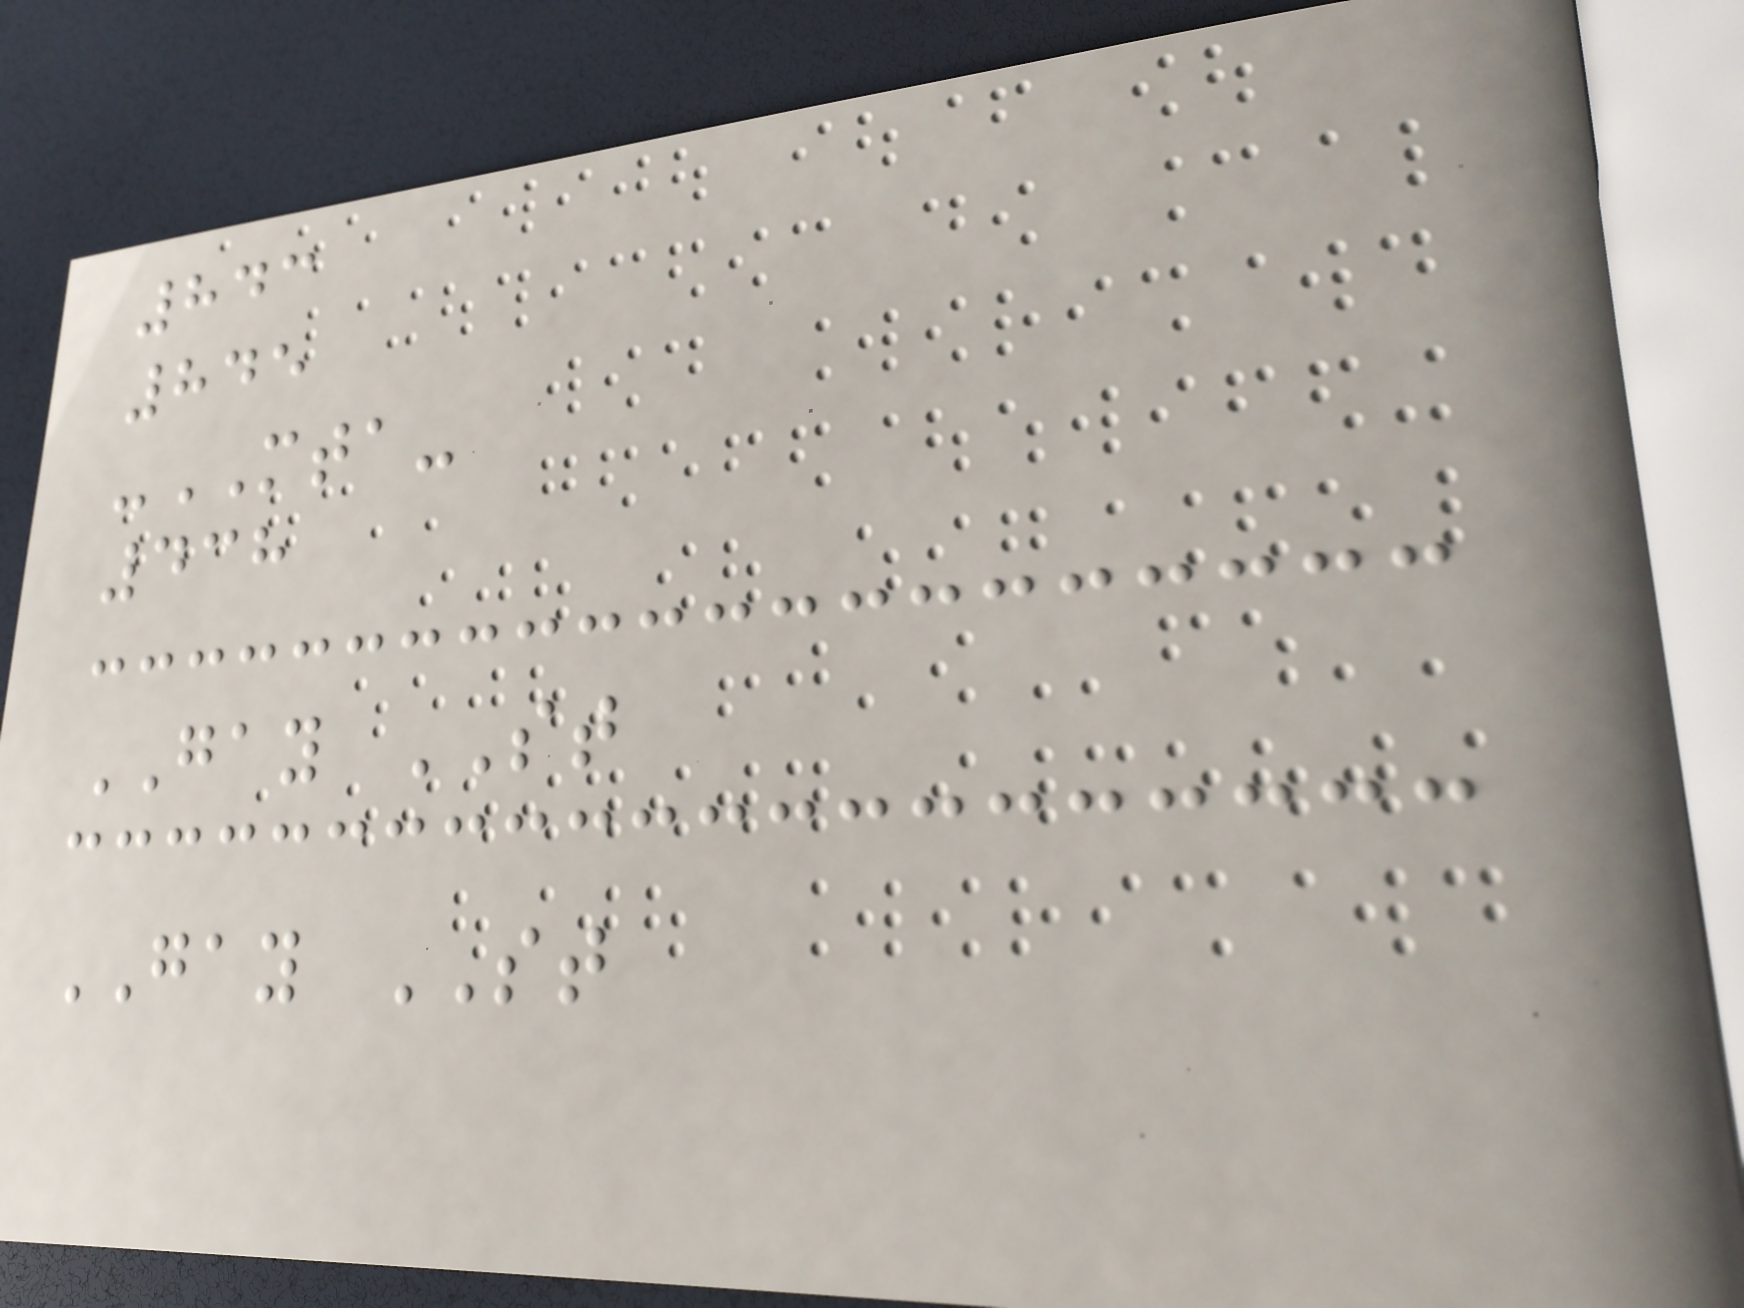843
845
-MTA-
438
GAY ST
GAY ST
